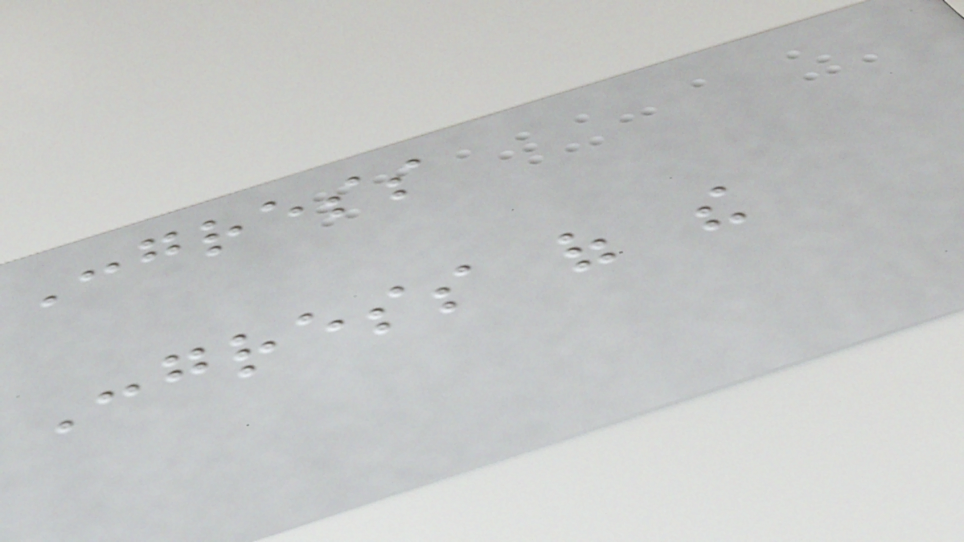Congress
Congress of the
